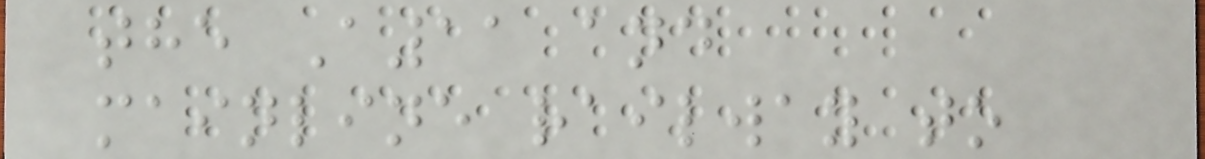the A11 and
mainline railway to
